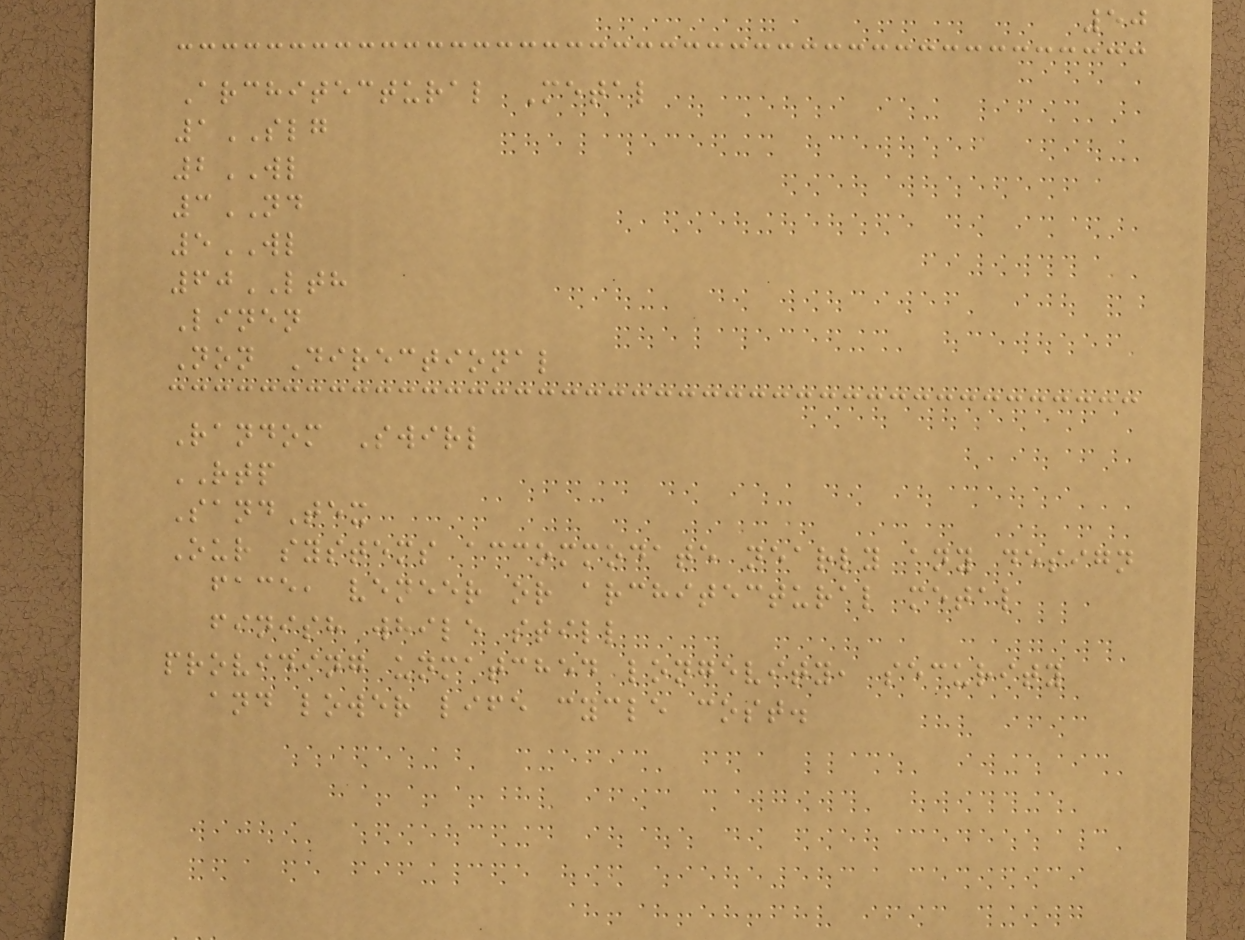50
Architectural Metal
1SLG
2WL
3ND
5WL
60LTH
Linen
Non Directional
Random Swirl
RTP
SandTex
Our systems accommodate nearly any design
face, veneer or architectural metal
finish while still
providing unmatched longevity, security
and lower life cycle cost.
